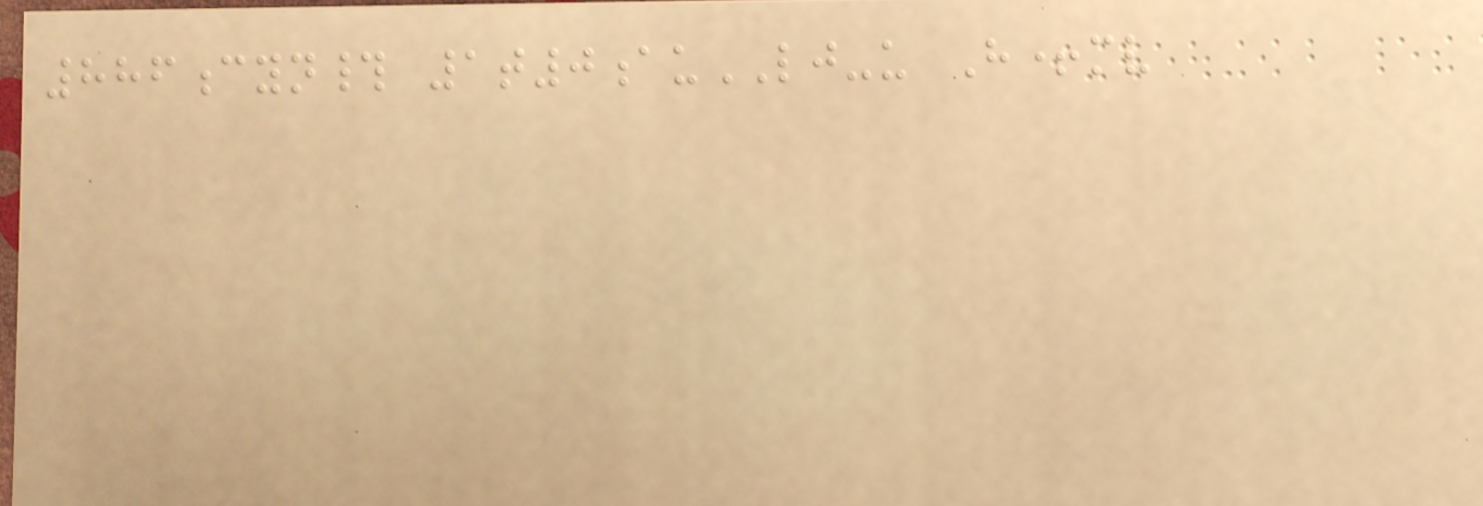886cyn# 1t0auLJ-u H+mv
